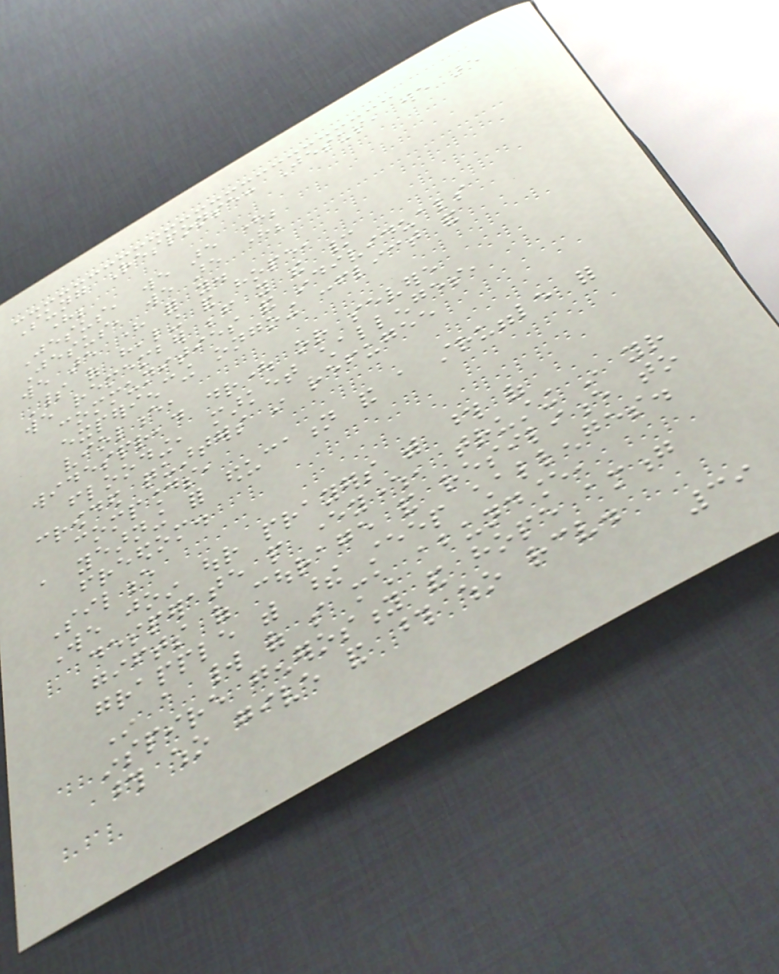Sung Response: Jesus, we are
here;
Jesus, we are here;
Jesus, we are here;
we are here for you.
Spirit of healing and hope,
we remember before you the many
communities and individuals
experiencing ongoing conflict and
violence,
widespread drought or severe
flooding, market challenges,
crowded quarters in refugee
compounds,
a yearning for education and a struggle for
freedom.
Silence
We join our prayers with those of
desperate people everywhere, trusting in your
gifts of courage and resilience to
grapple with these steep challenges.
In a world of so much abundance,
inspire generosity and hope among
those who give and those who receive.
39
